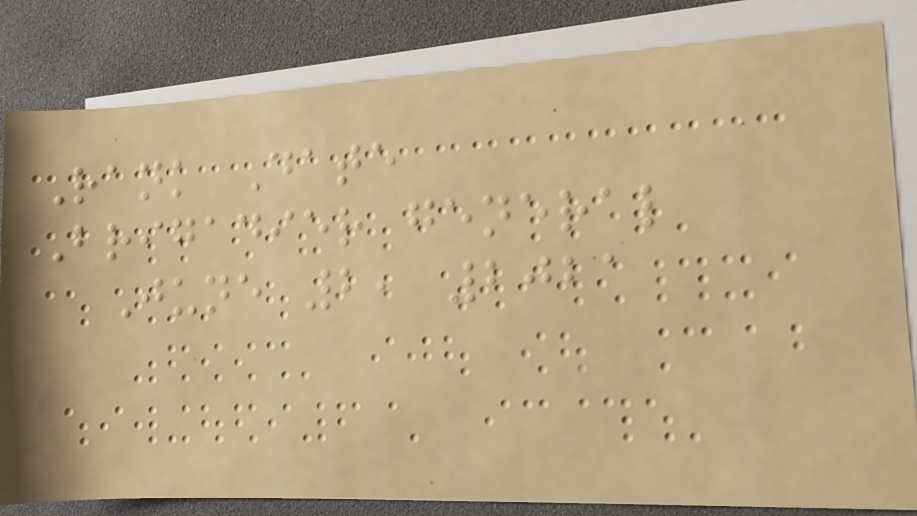Rank Date
Brigadier general
June 2, 2021
